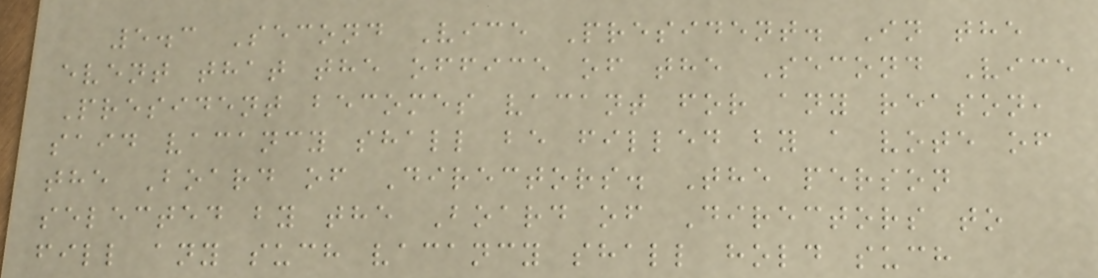5.3 Second Vice President. In the
event that the office of the Second Vice
President becomes vacant for any reason,
said vacancy shall be filled by a vote of
the Board of Directors. The person
selected by the Board of Directors to
fill any such vacancy shall hold such
